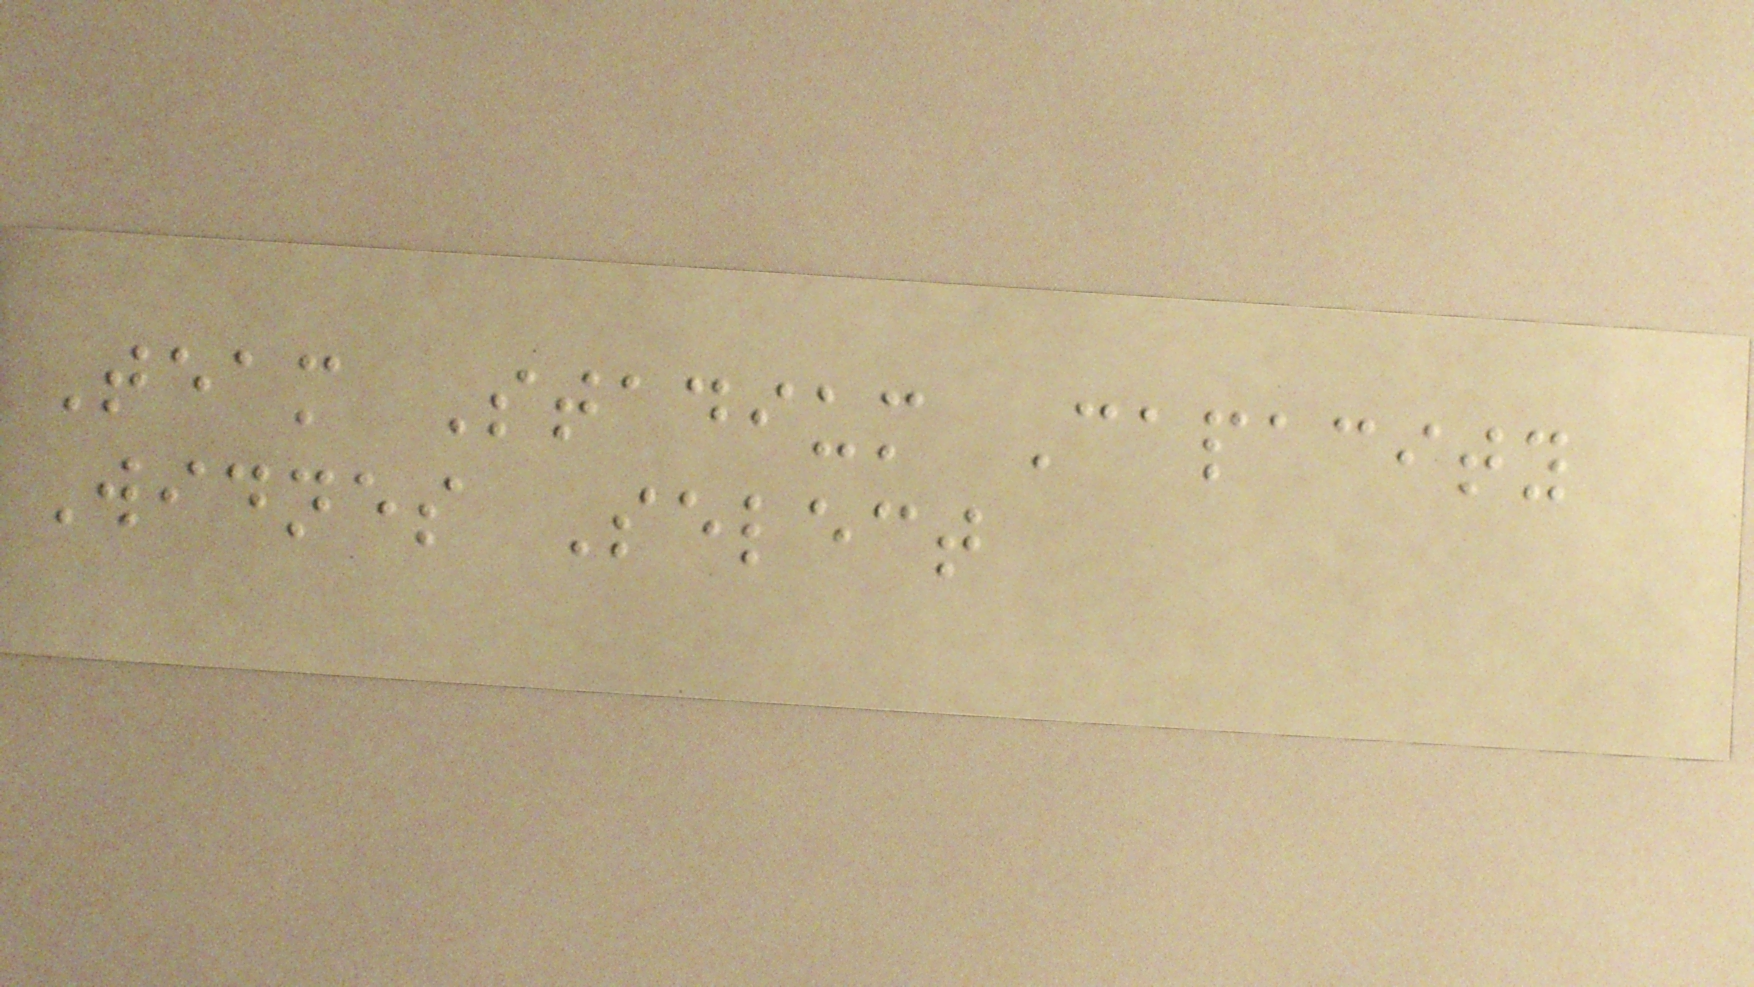Team Stadium Capacity
Widnes Select
